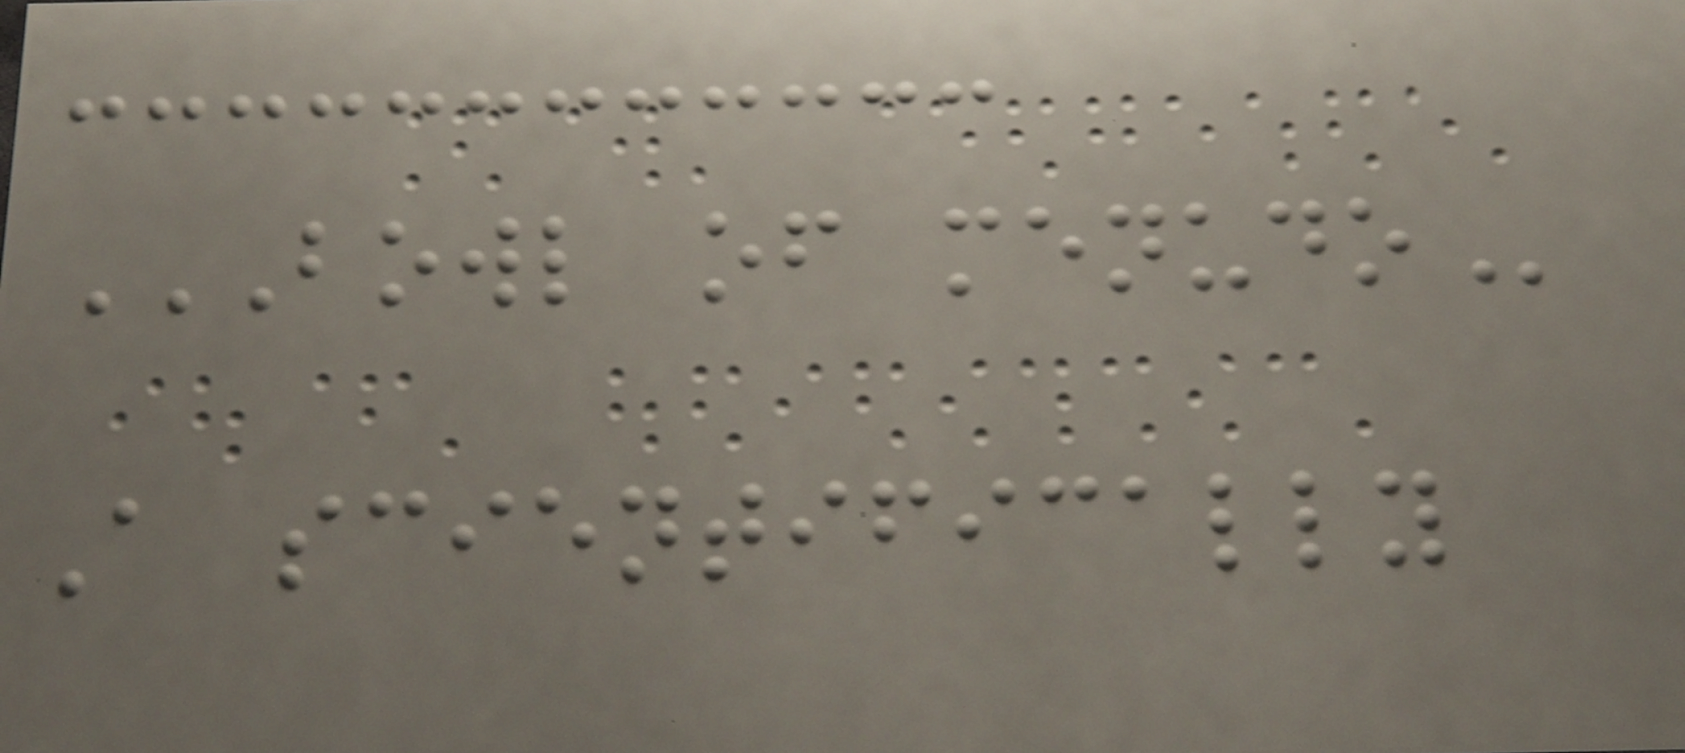BOWL OF MENUDO
A scientifically
